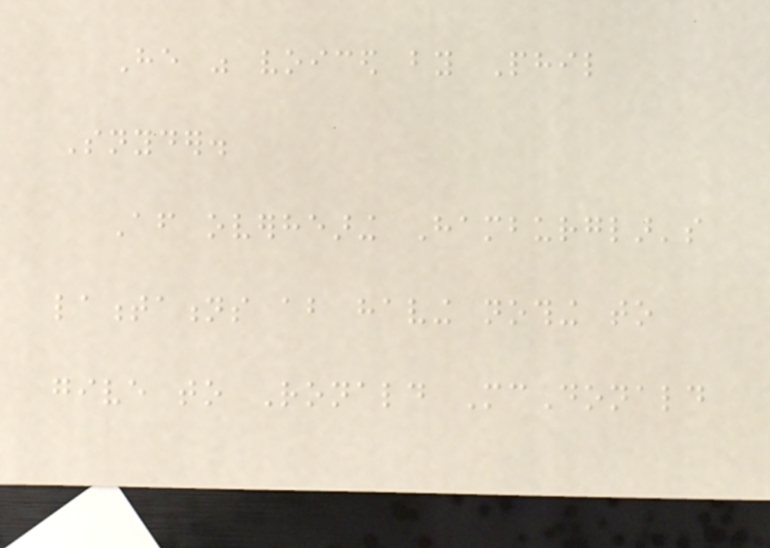He was voiced by Phil
Snyder.
After overhearing Hamburglar's
lamentations about having nothing to
give to Ronald McDonald
